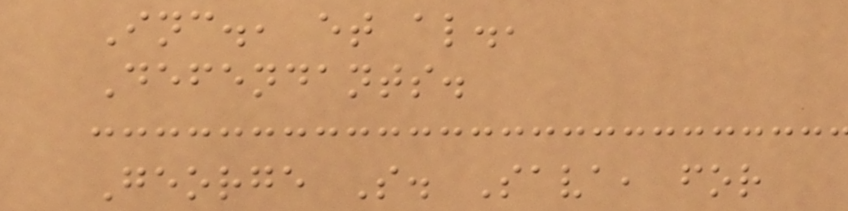Inc., et al.,
Defendants.
George S. Sava, for
